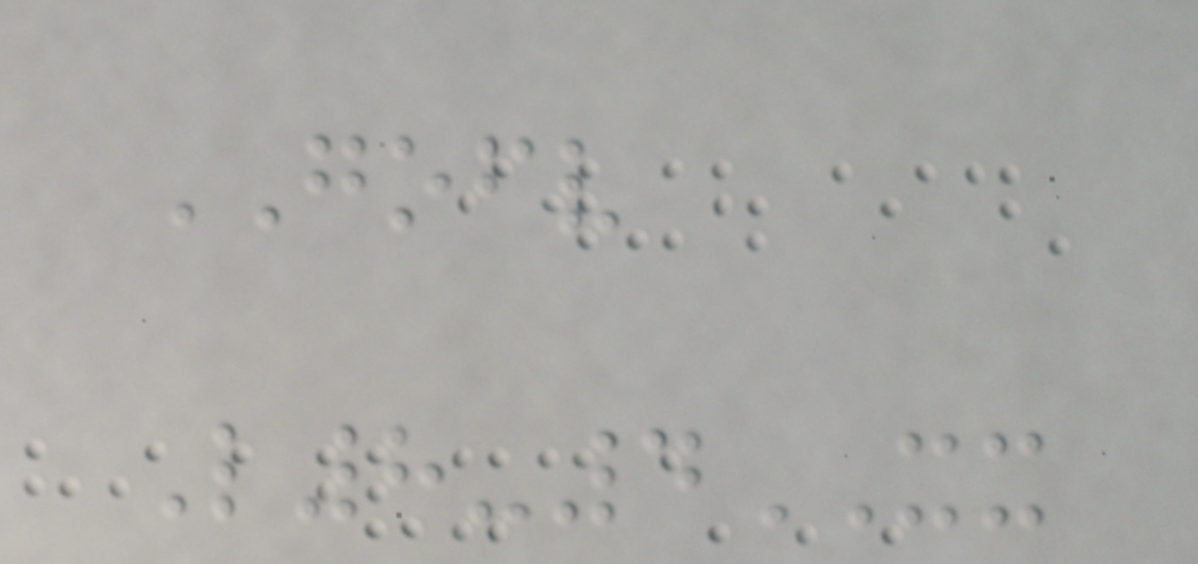GOFV
L8-4XX
